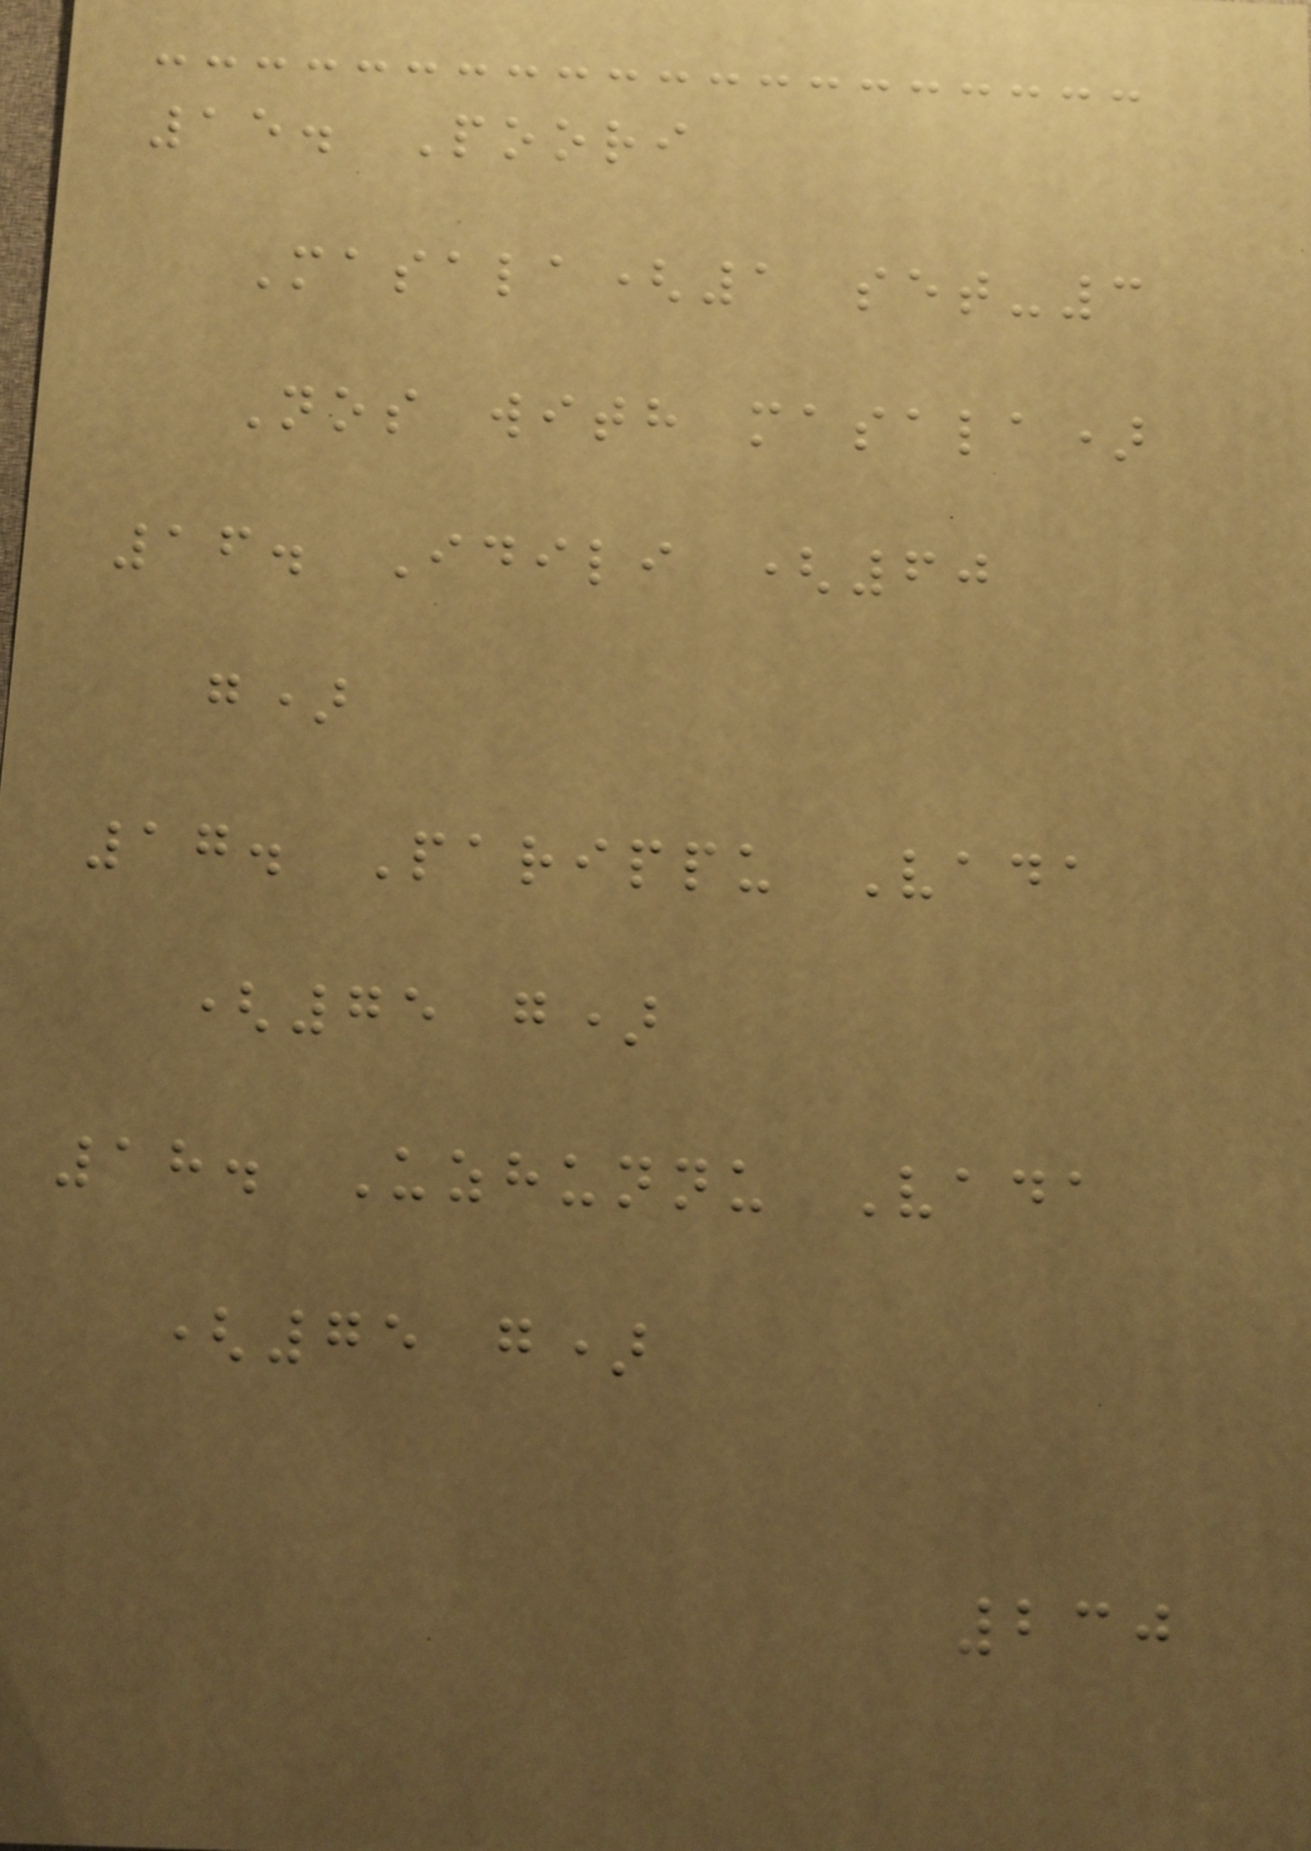15. Poori
Masala(1 set-3
Nos with masala)
16. Idili (60
g)
17. Parippu Vada
(75 g)
18. Uzhunnu Vada
(75 g)
230
